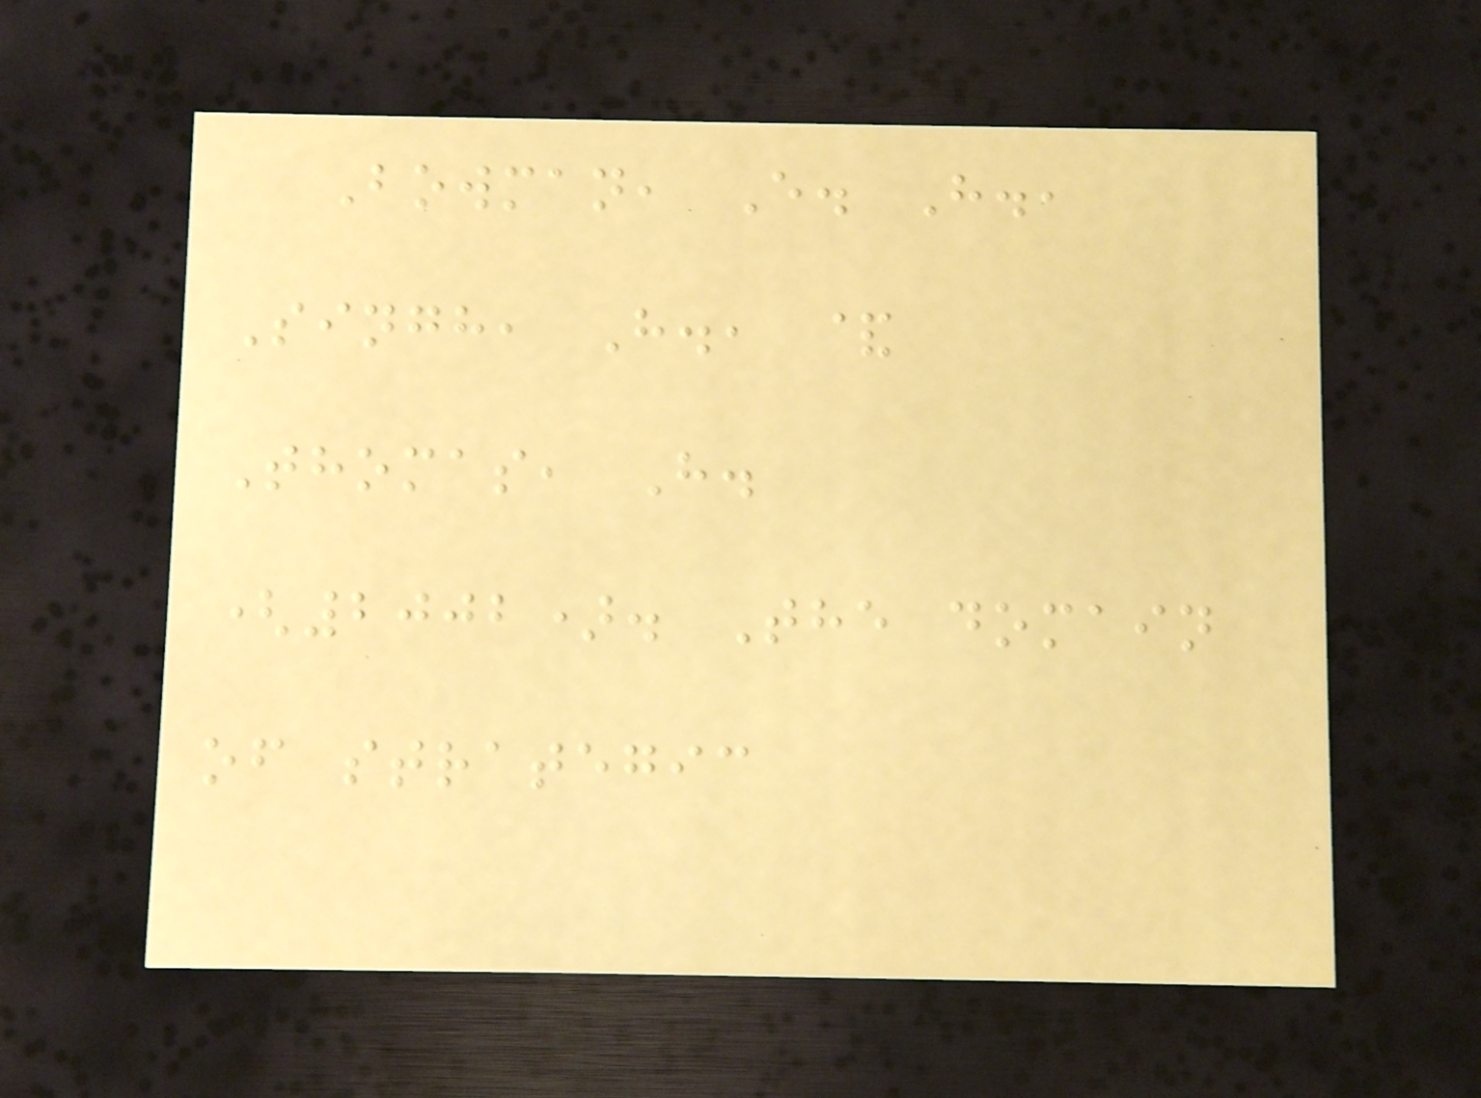Bowman, E. H.,
Singh, H., &
Thomas, H.
(2002). The domain
of strategic
